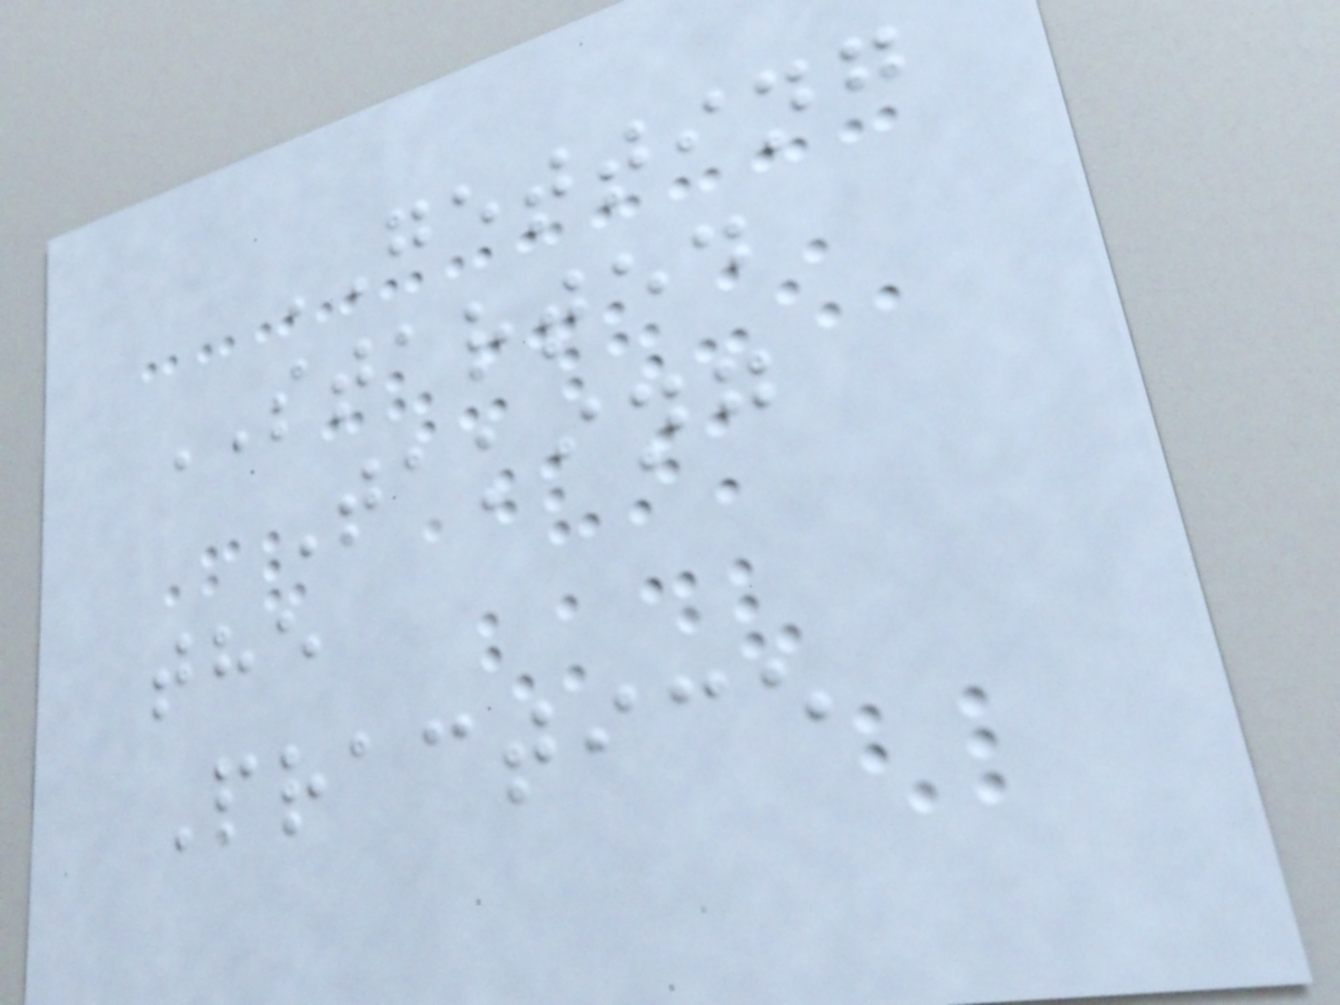GETTING
STARTED
Taking
the
Practice
